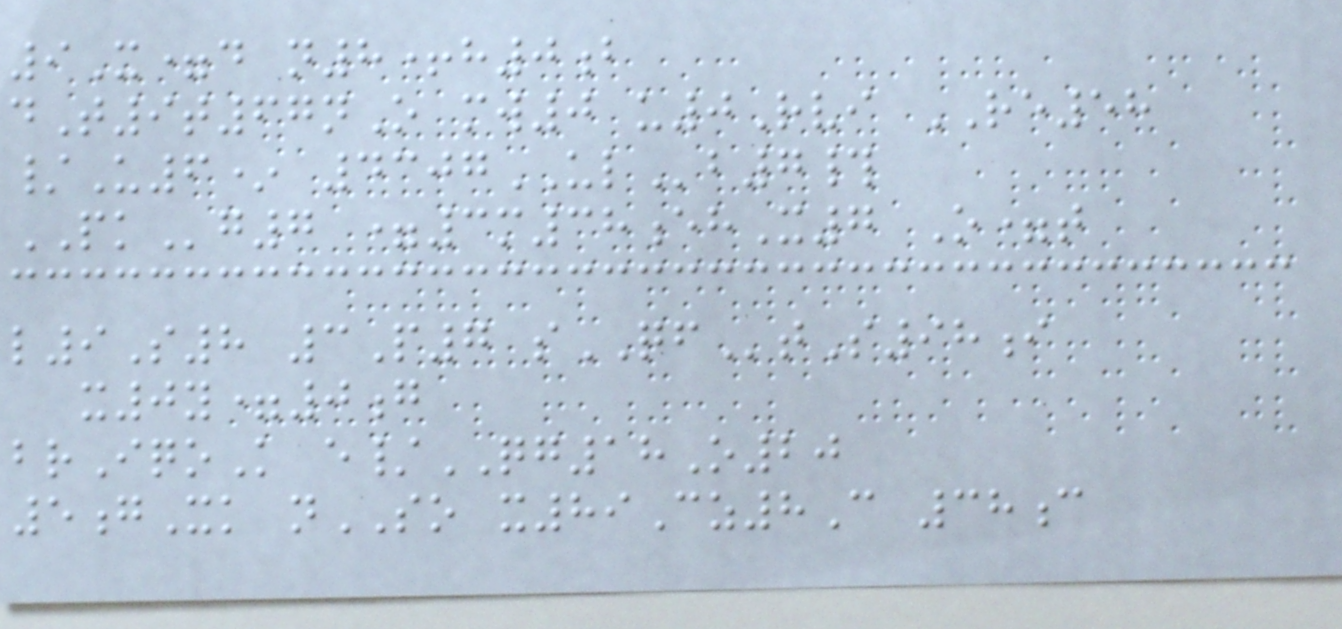9X=d n8+h0b
dT9t67nO mw0 u0Rvi RE58
/U6* 4307ULb7#
PKg7 =3m38ehX7 O=t
l9S8 3P7 sQFtS98i
x0y=0g
brIqoK e/QG18O20
5gXk nSO x89Cz8C 38c
